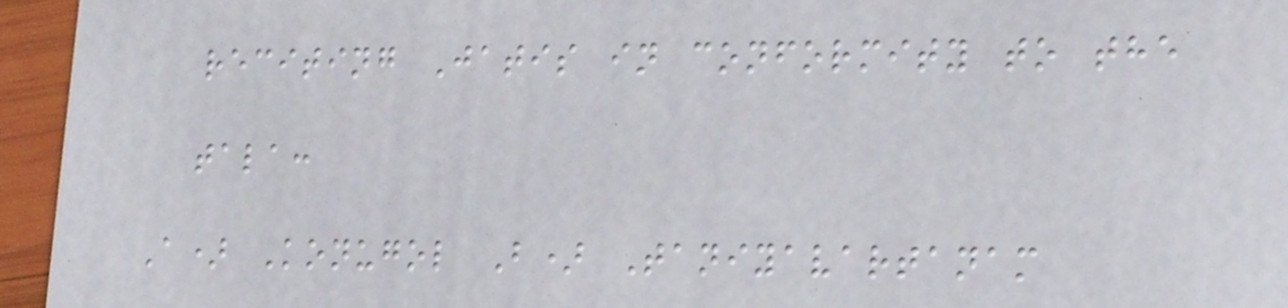reciting Jatis in conformity to the
tala:
A) Konugol B) Taniyavartanam
